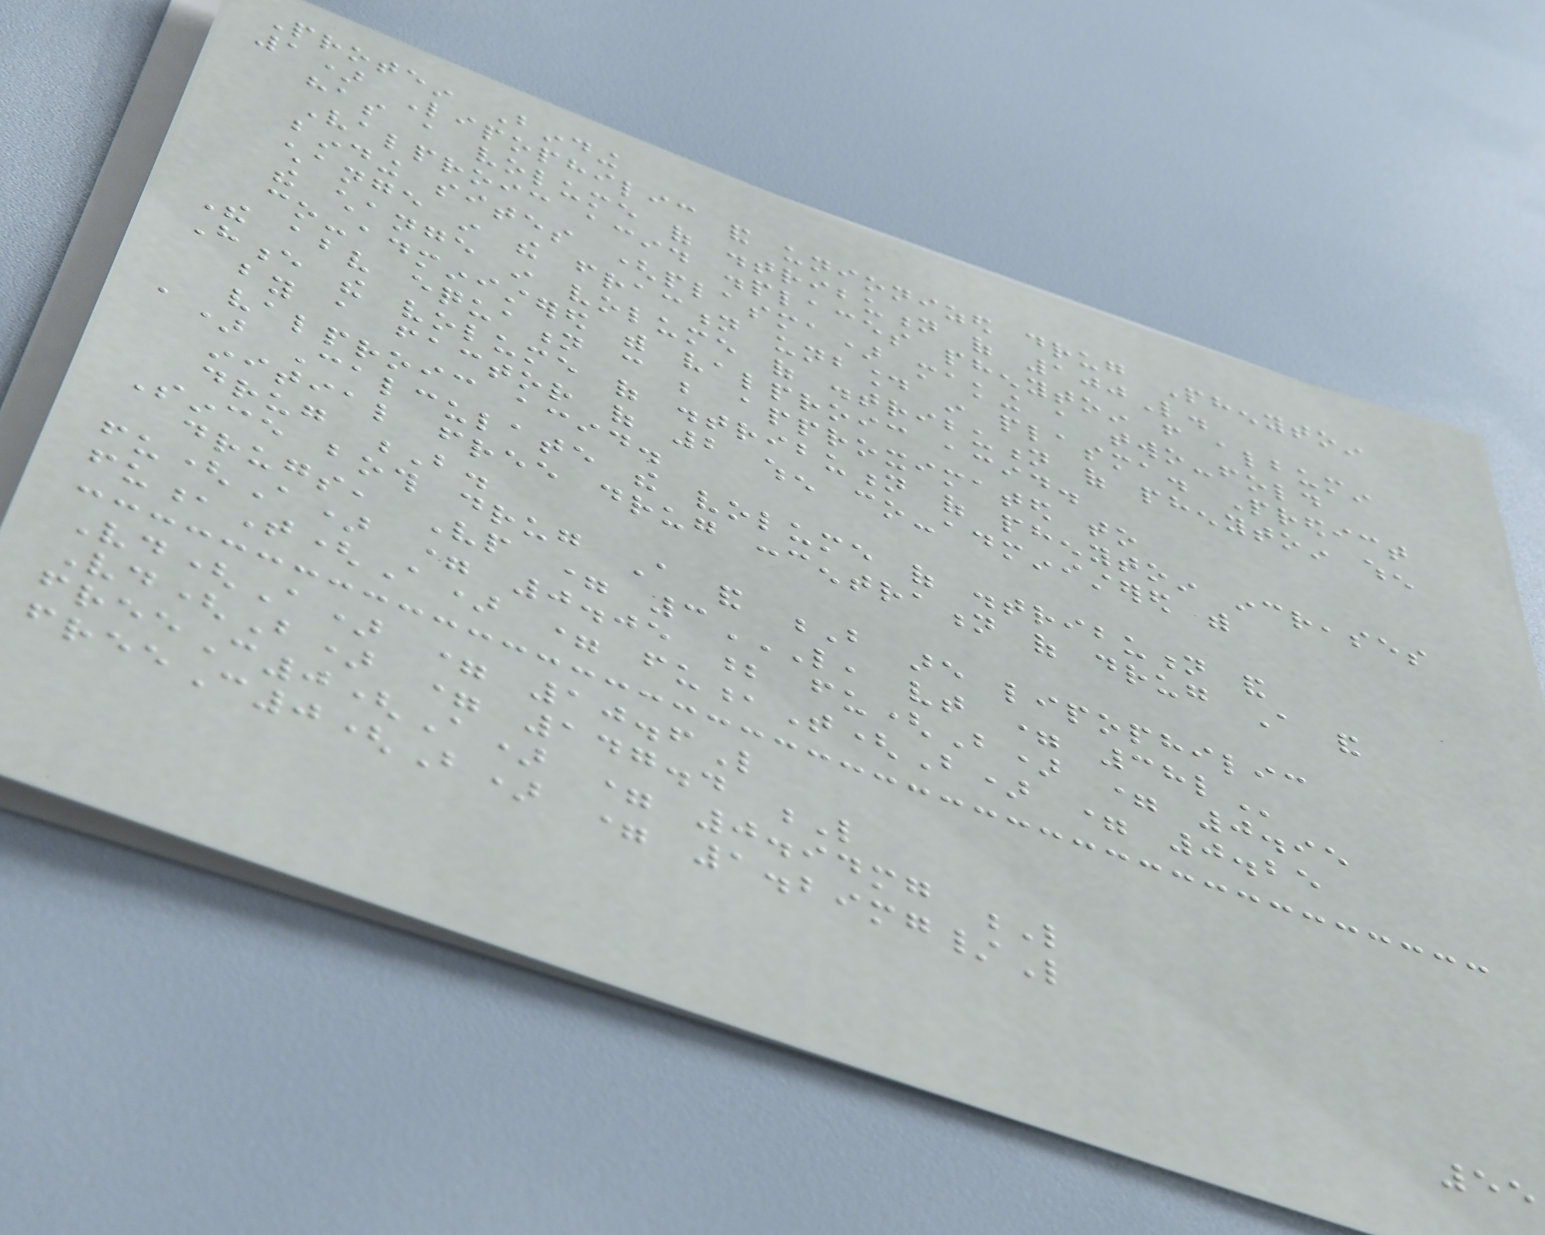Protein Binding
1) Lipophilic and unionized drug Phenytoin
has a volume of distribution of 100L.
Valproic acid displaces phenytoin from albumin
binding sites (plasma) making a two-fold
change in the fraction unbound in plasma. Predict
the change in volume of distribution of phenytoin when
co-administered with valproic acid.
The above equation can be approximated to
Hence the volume of distribution of phenytoin increases
by a factor of 2 when co-administered with
valproic acid.
a) Calculate the volume of distribution and
initial free drug concentration of drug A and
drug B.
Since both drug A and B are lipophilic
drugs, Vp = 3L, VT = 38L
fu(A) = 0.05 ; fu(B) = 0.95
fu,T(A) = fu,T(B) = 0.25
Vd(A) = 10.6L
Vd(B) = 147.4 L
freeC0(A) = 0.94mg L
freeC0(B) = 1.29mg/L
55
